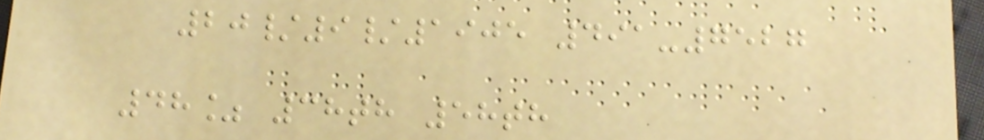20/9/1905 491-7527
48% 38th 58th
